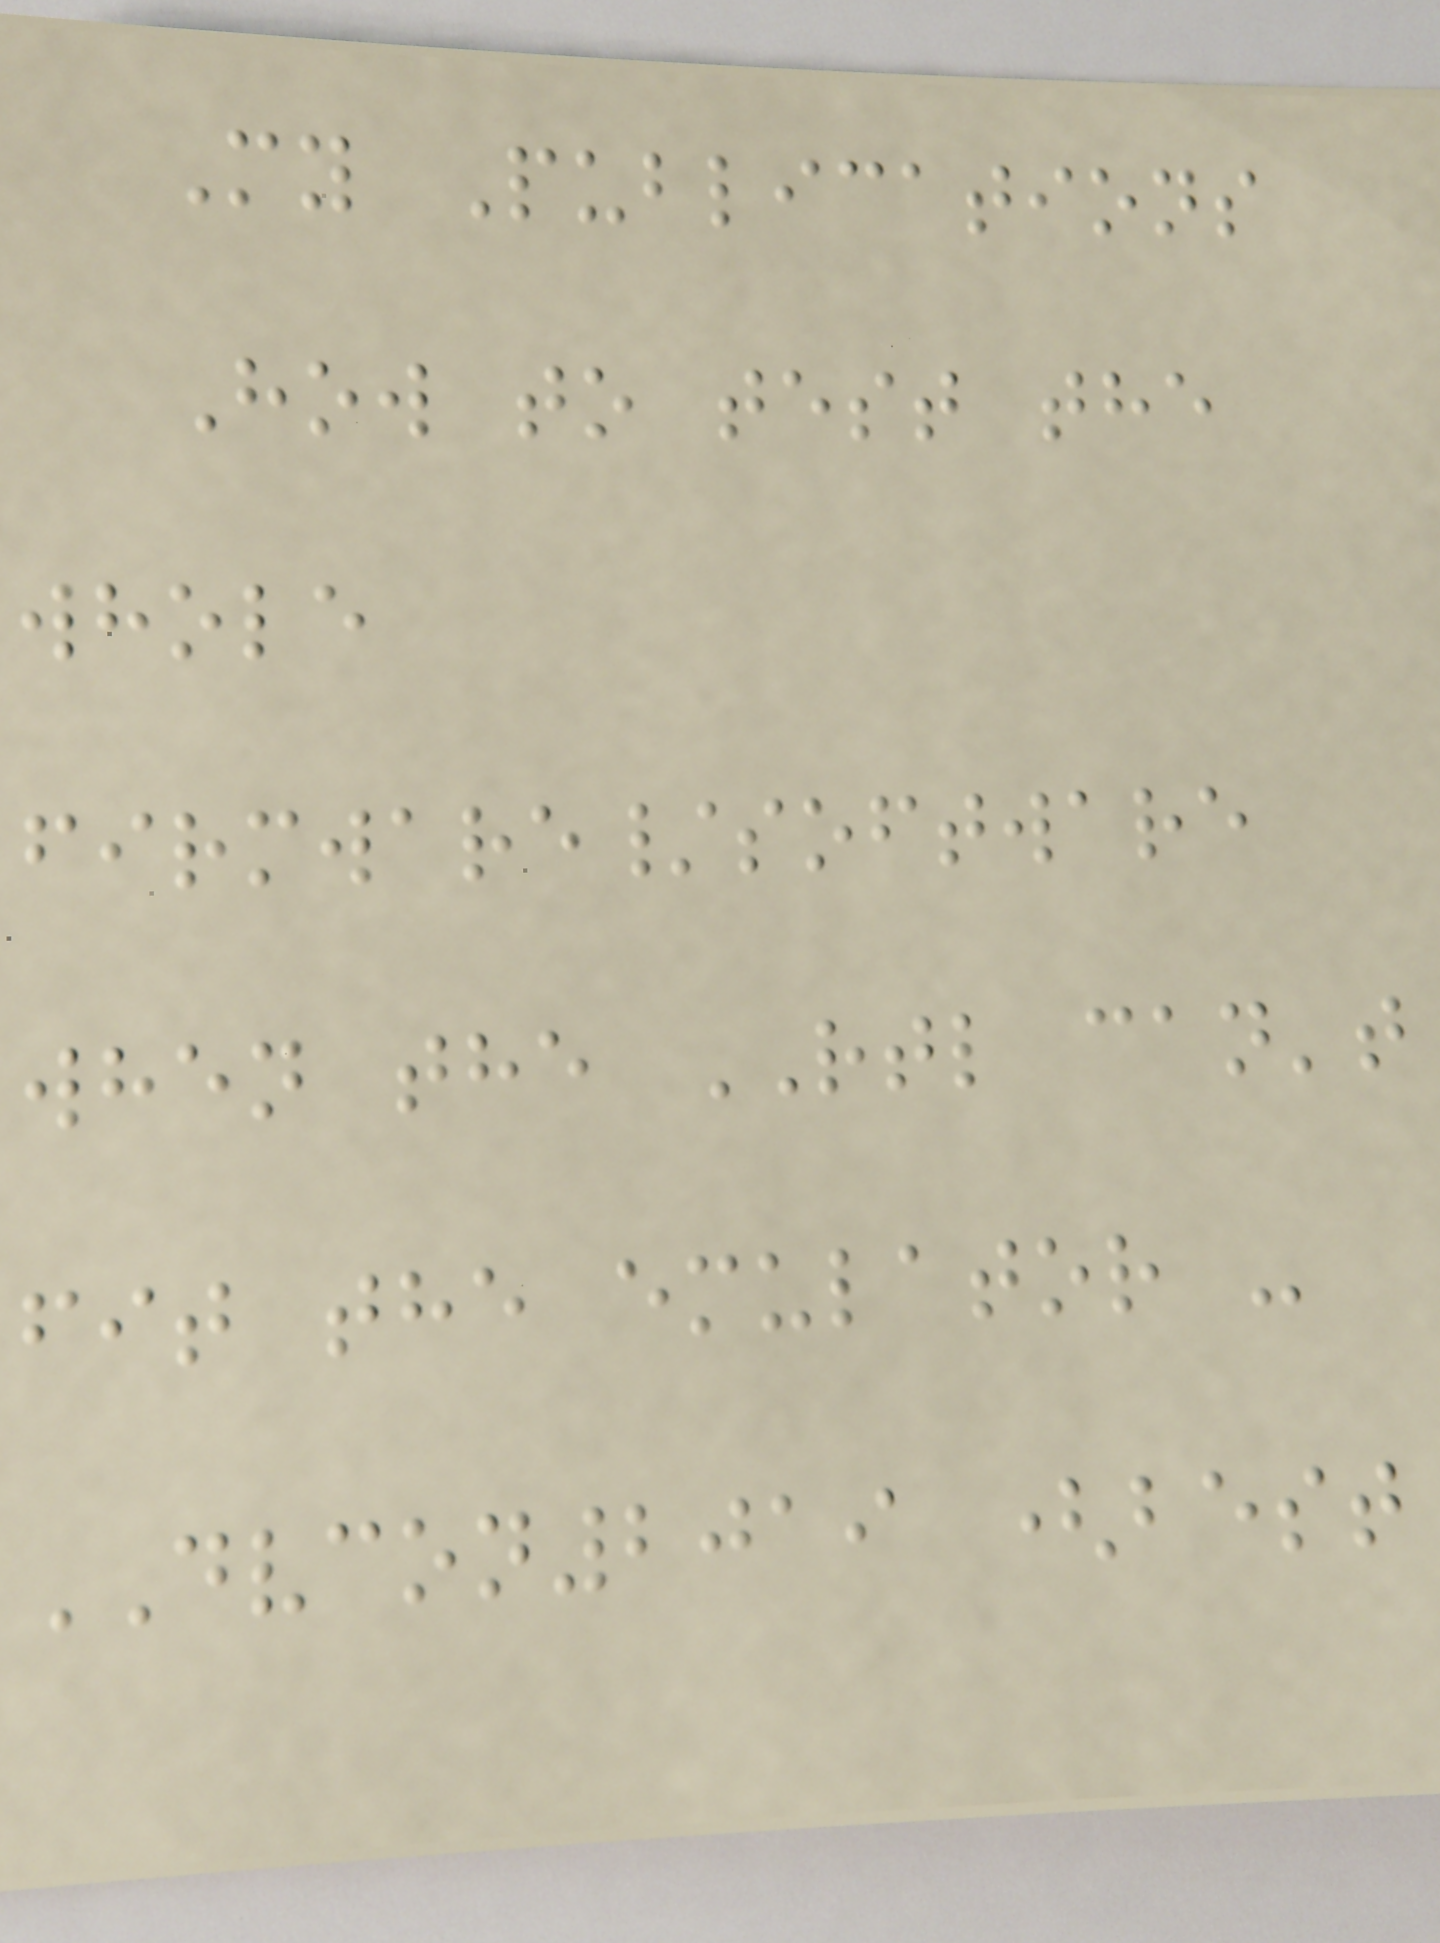My Publications
How to test the
whole
firmware/software
when the RTL can't
fit the emulator -
DVCON2019 (best
